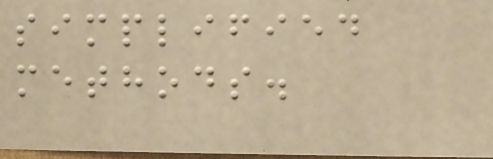simplified
methods.
